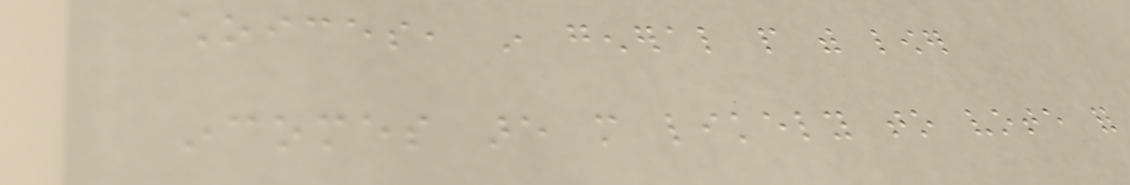choices, in general people with lower
incomes are more likely to vote for
